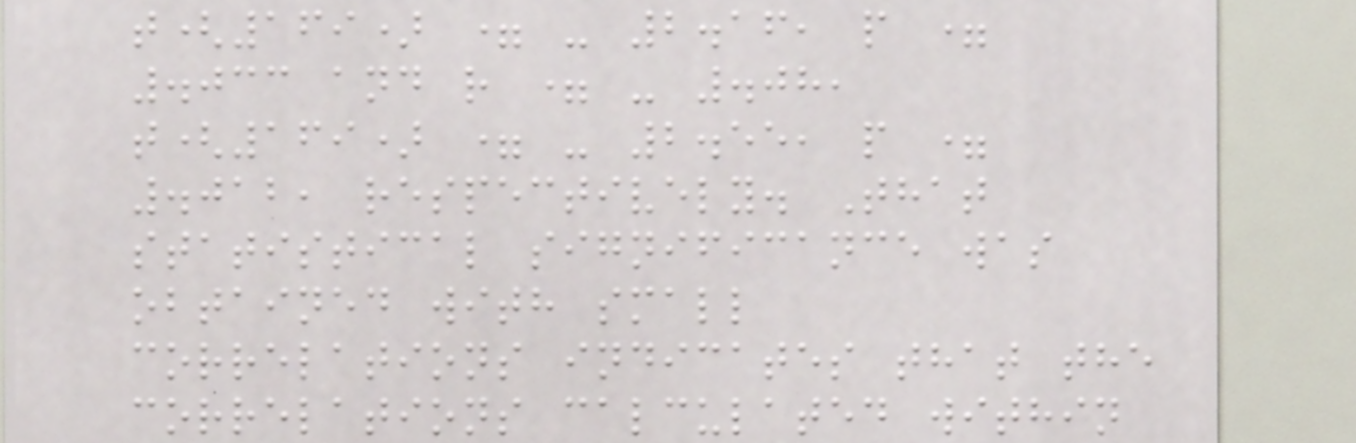t(169) = - 2.16, p =
.033 and r = - .08,
t(169) = - 2.55, p =
.012, respectively. That
statistical significance was
obtained with small
correlations indicates that the
correlations calculated within
